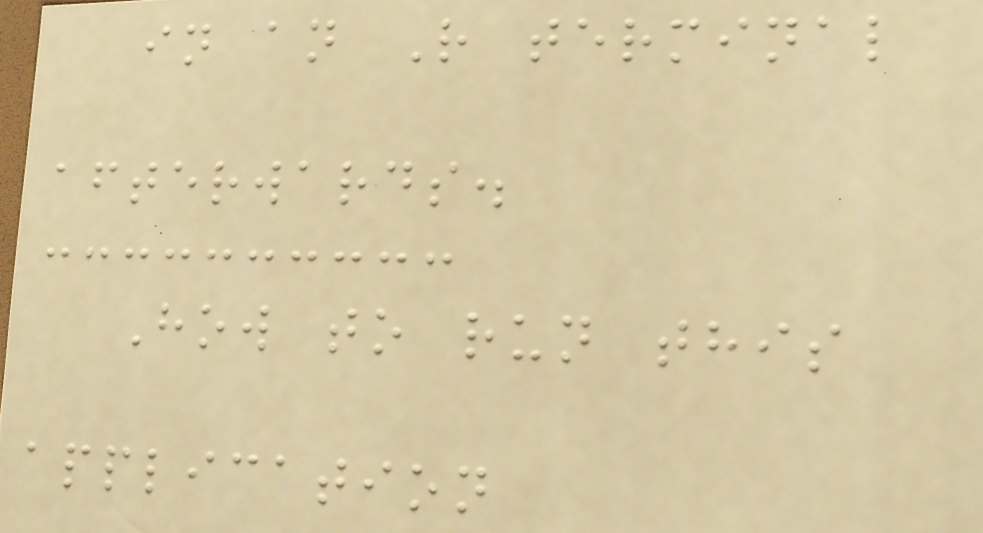in an R terminal
afterwards.
How to run this
application
